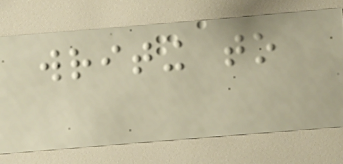writing to
